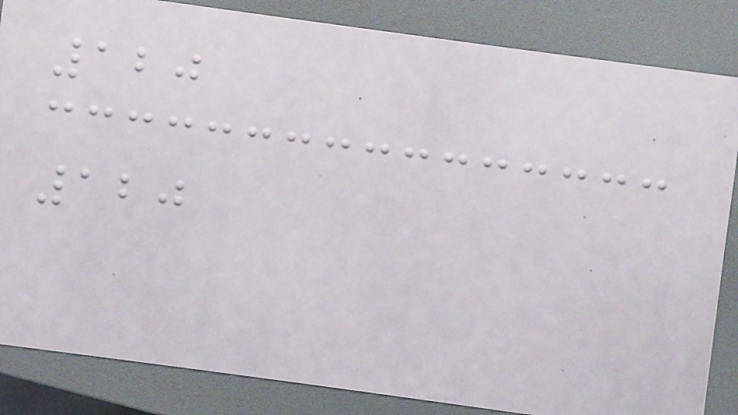120
120
